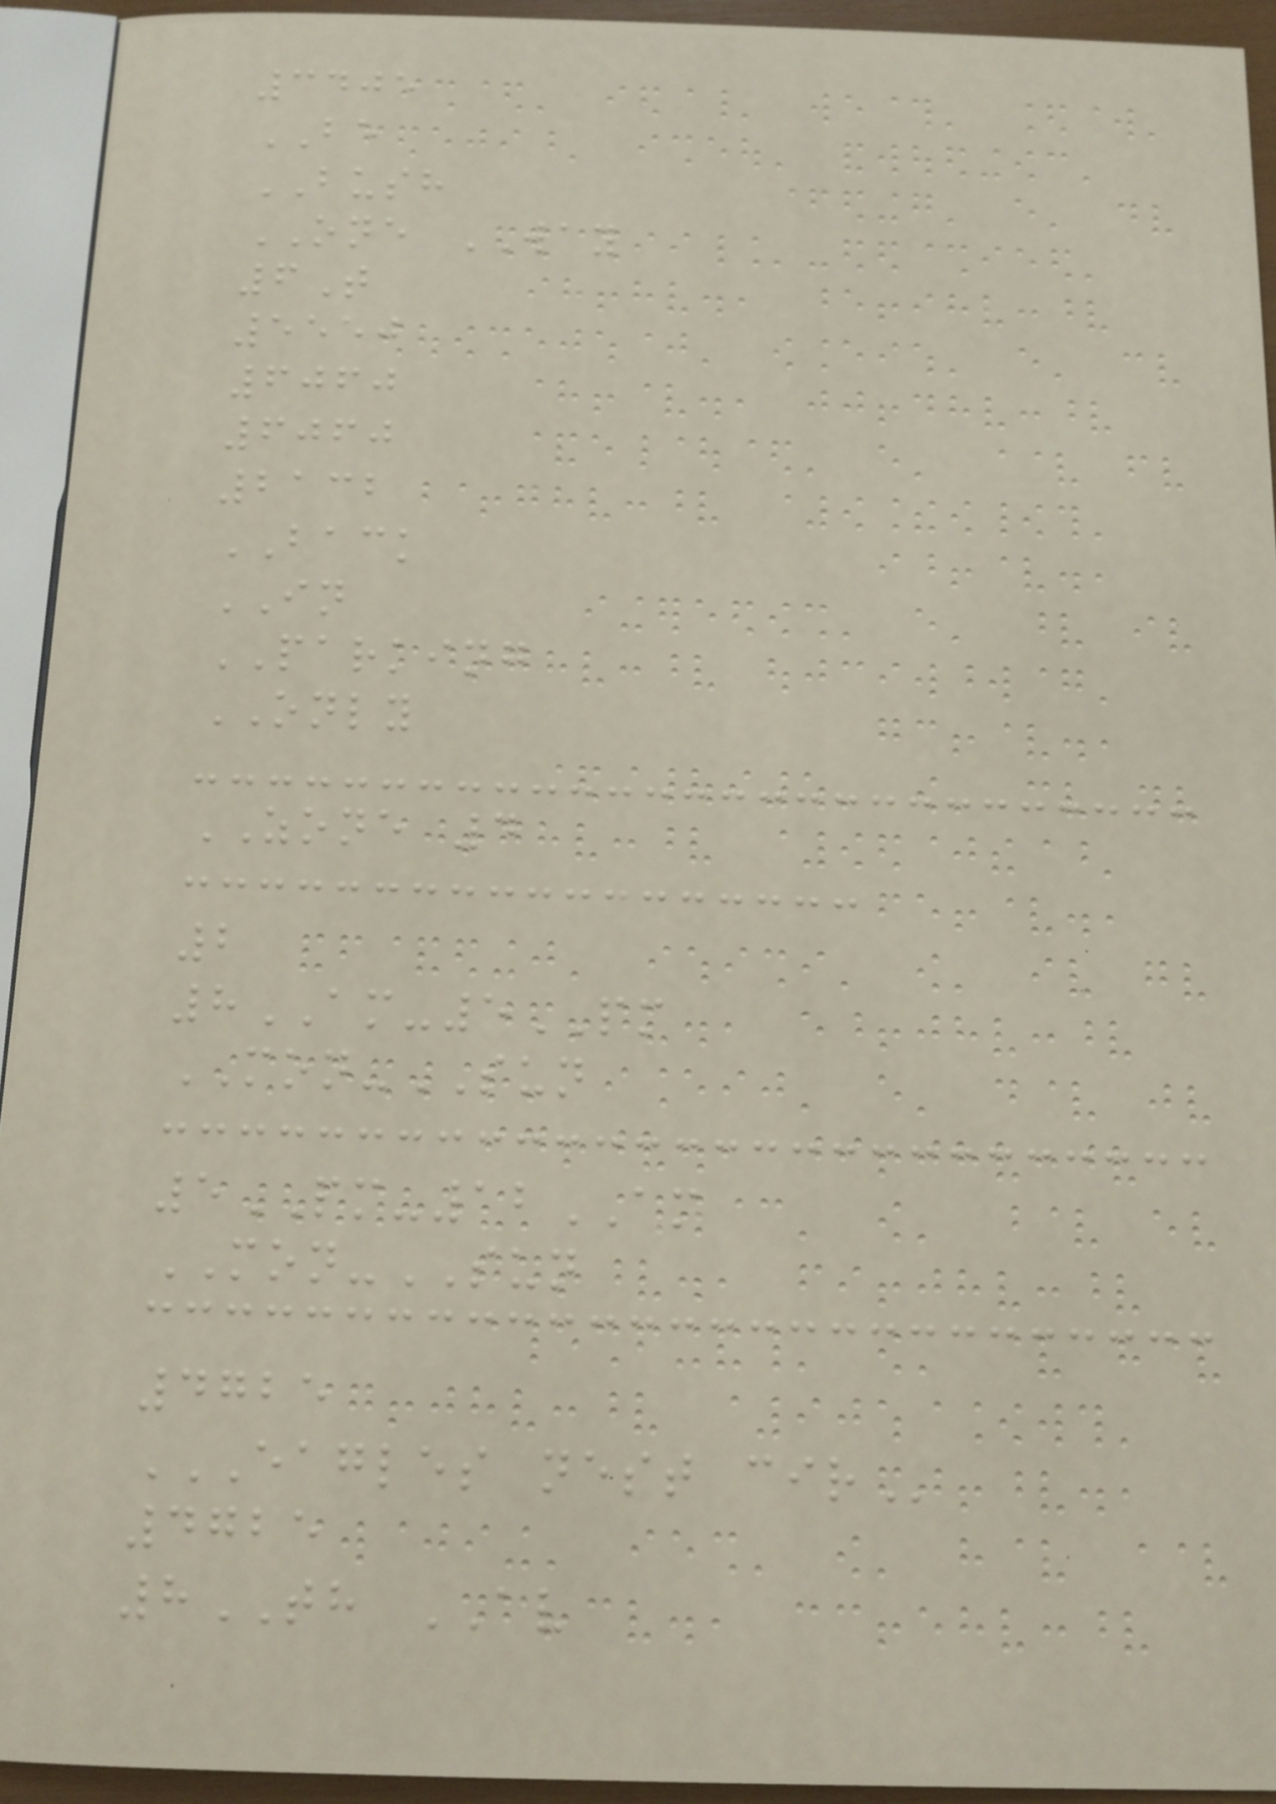3405
BE
BUSH
ONE WAY
6T
5550
6060
6060
2132
BACK
IN
PARKING
ONLY
ZONE 4
2
8AM-5PM
MON-SUN
5PM-12AM
MON-SUN
4725
EAGLES NEST CIR
4725
8TH AV
